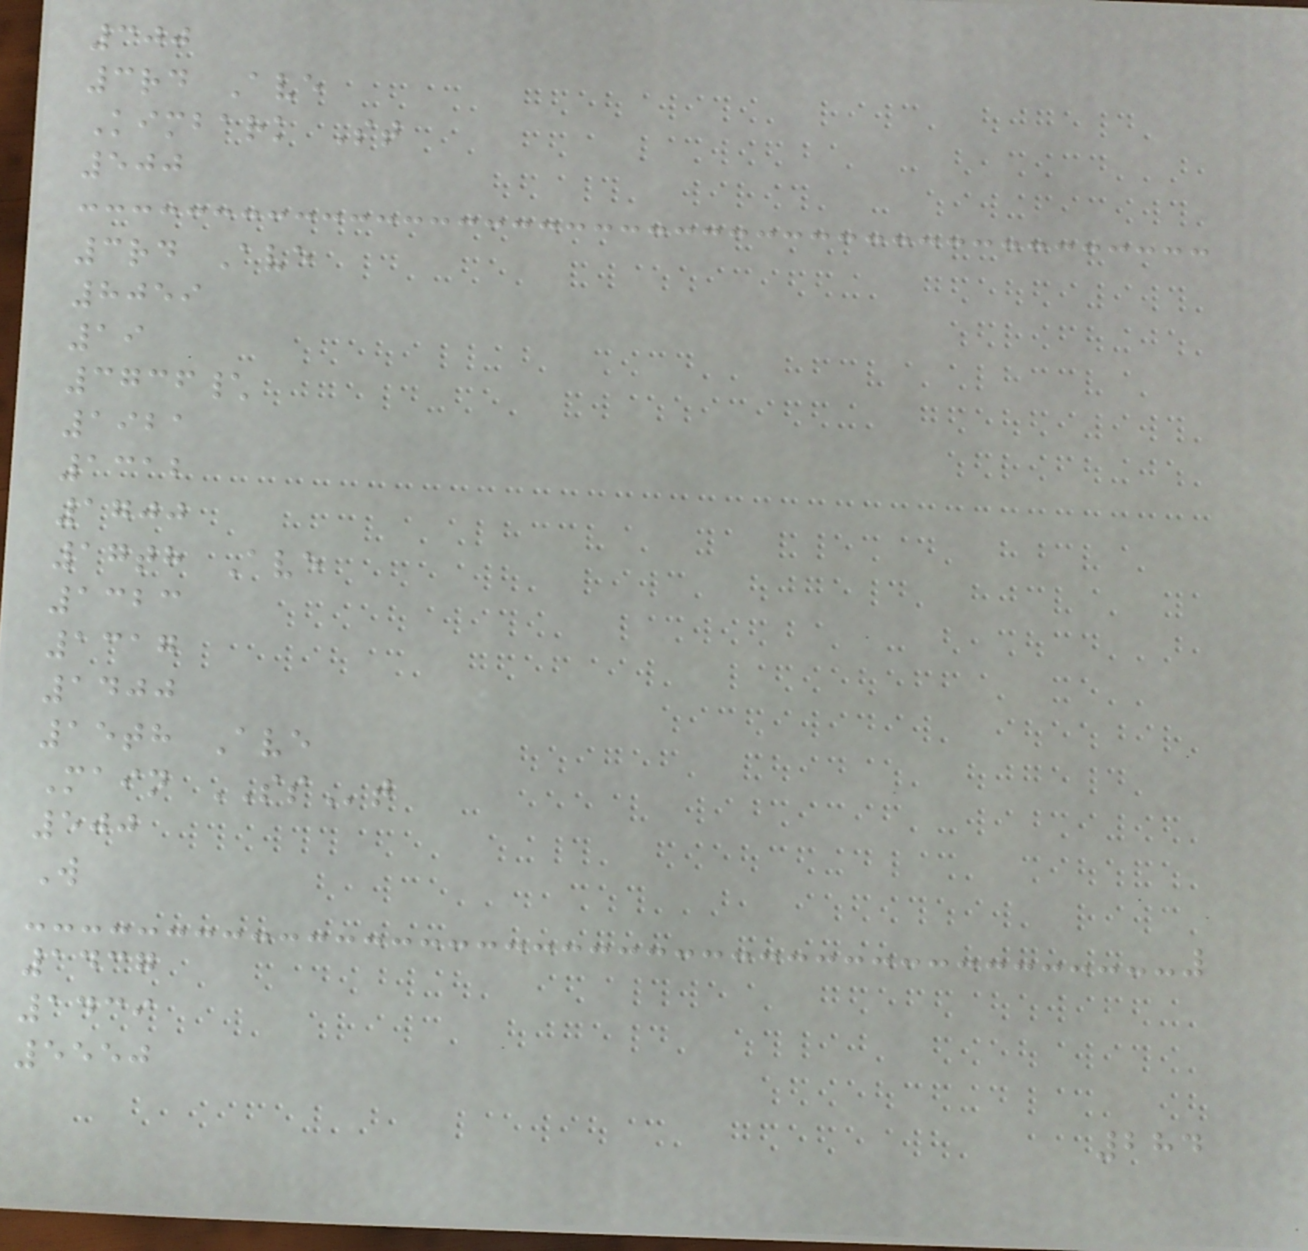300
3rd Ave
Kimbark St
500
3rd Ave
8059
19
3736\
1921
1312
1700
17th Ave
1323
1317
1400
15th Ave
Main SSt
500
W
1437
1439
5550
284
